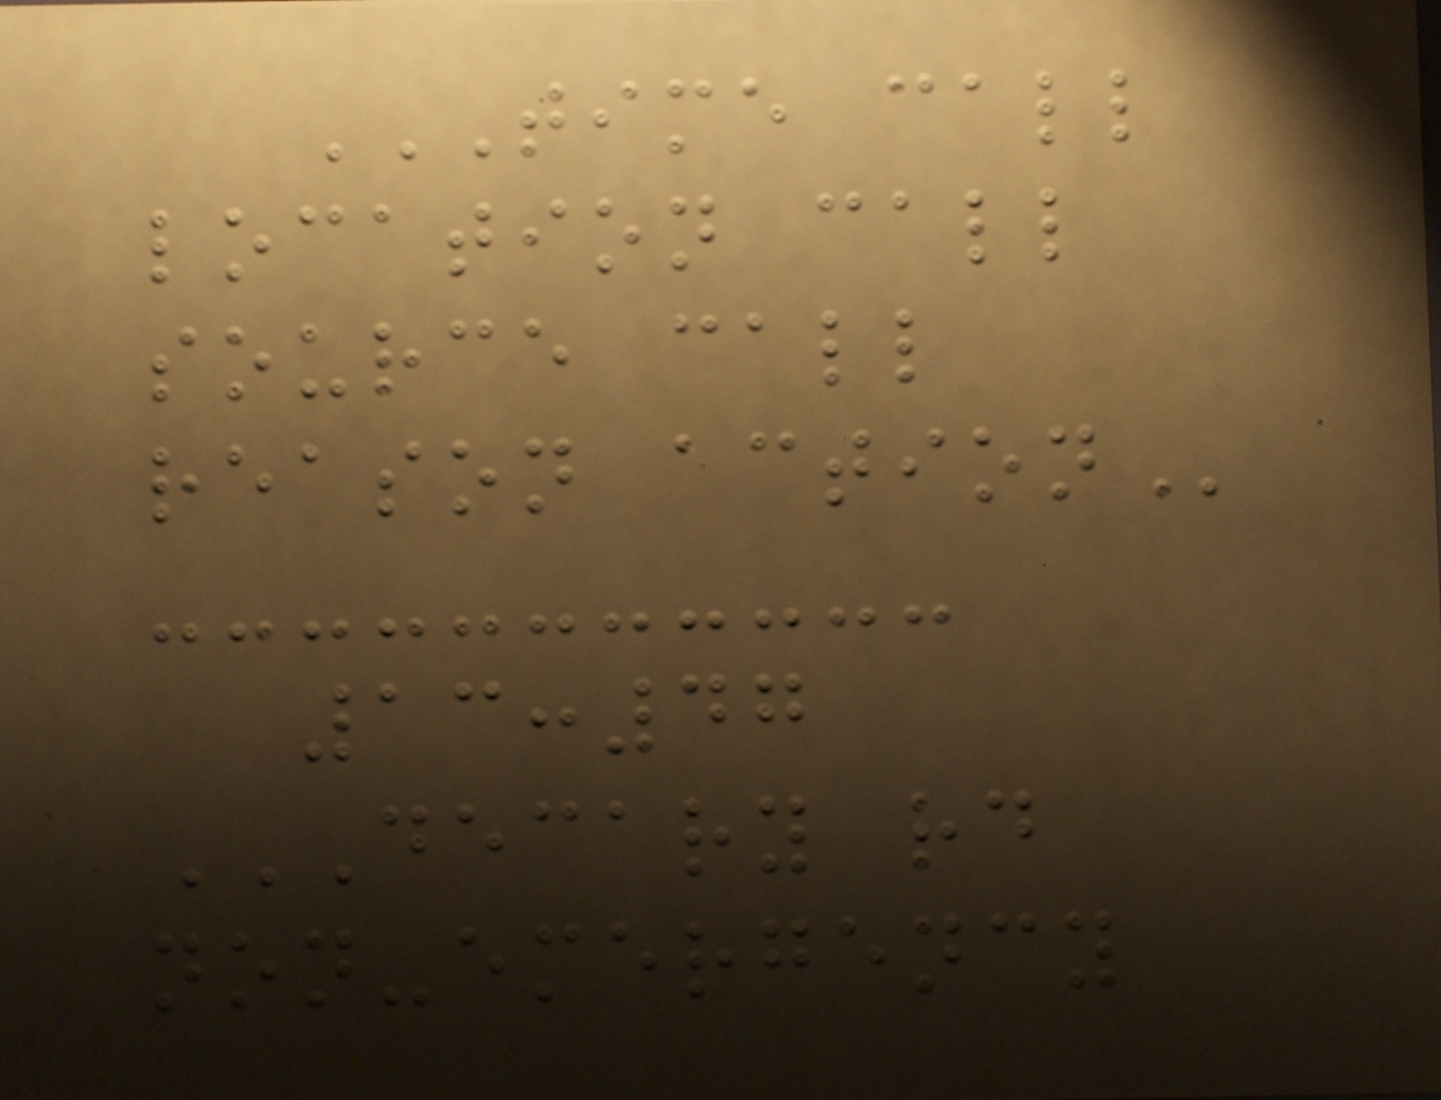TIME CALL
LOCATION CALL
SOURCE CALL
REASON ACTION
13:47
DECARY RD
NON-EMERGENCY
